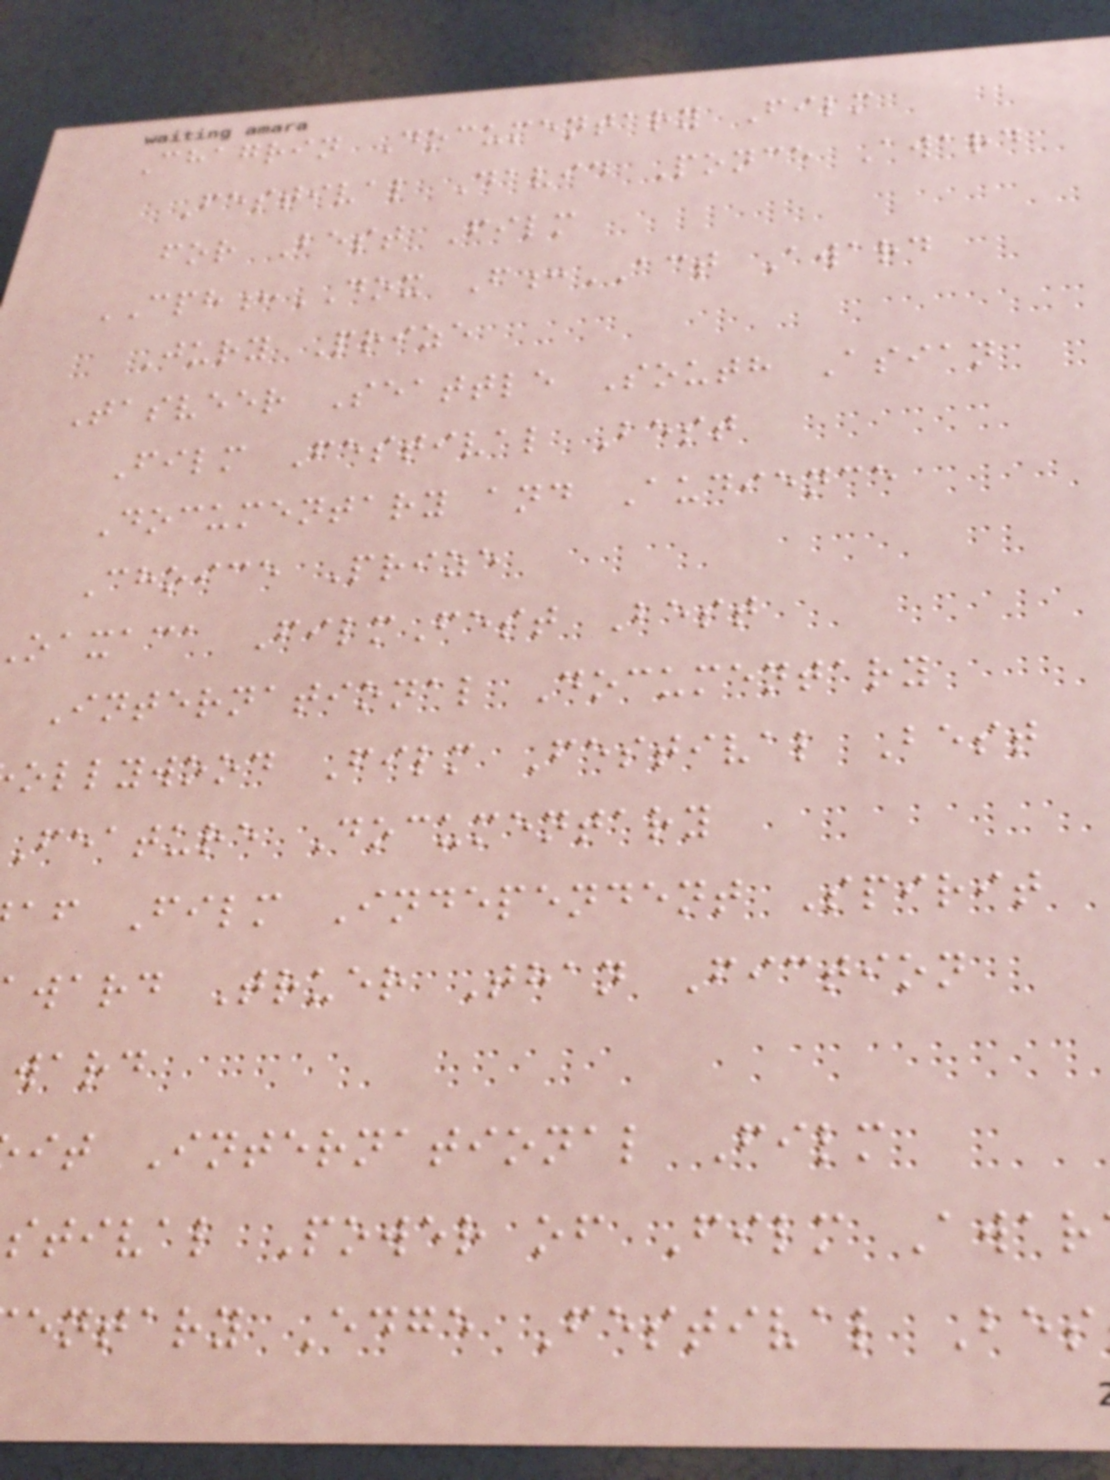Chagrin Documentary Film
Festival David Ponce Award
for Best Film
CPH:DOX F:ACT Award
Jury Prize
Tasveer Seattle South Asian
Film Festival Best
Documentary and Audience
Choice Prize
oaxaca FilmFest Best
International Documentary
ollywood Film Festival Best
Feature Documentary
af Film Independent Spirit
ward Truer Than Fiction
ward
it International Film
stival Power of Film Awar
entary Edge Festival Bes
